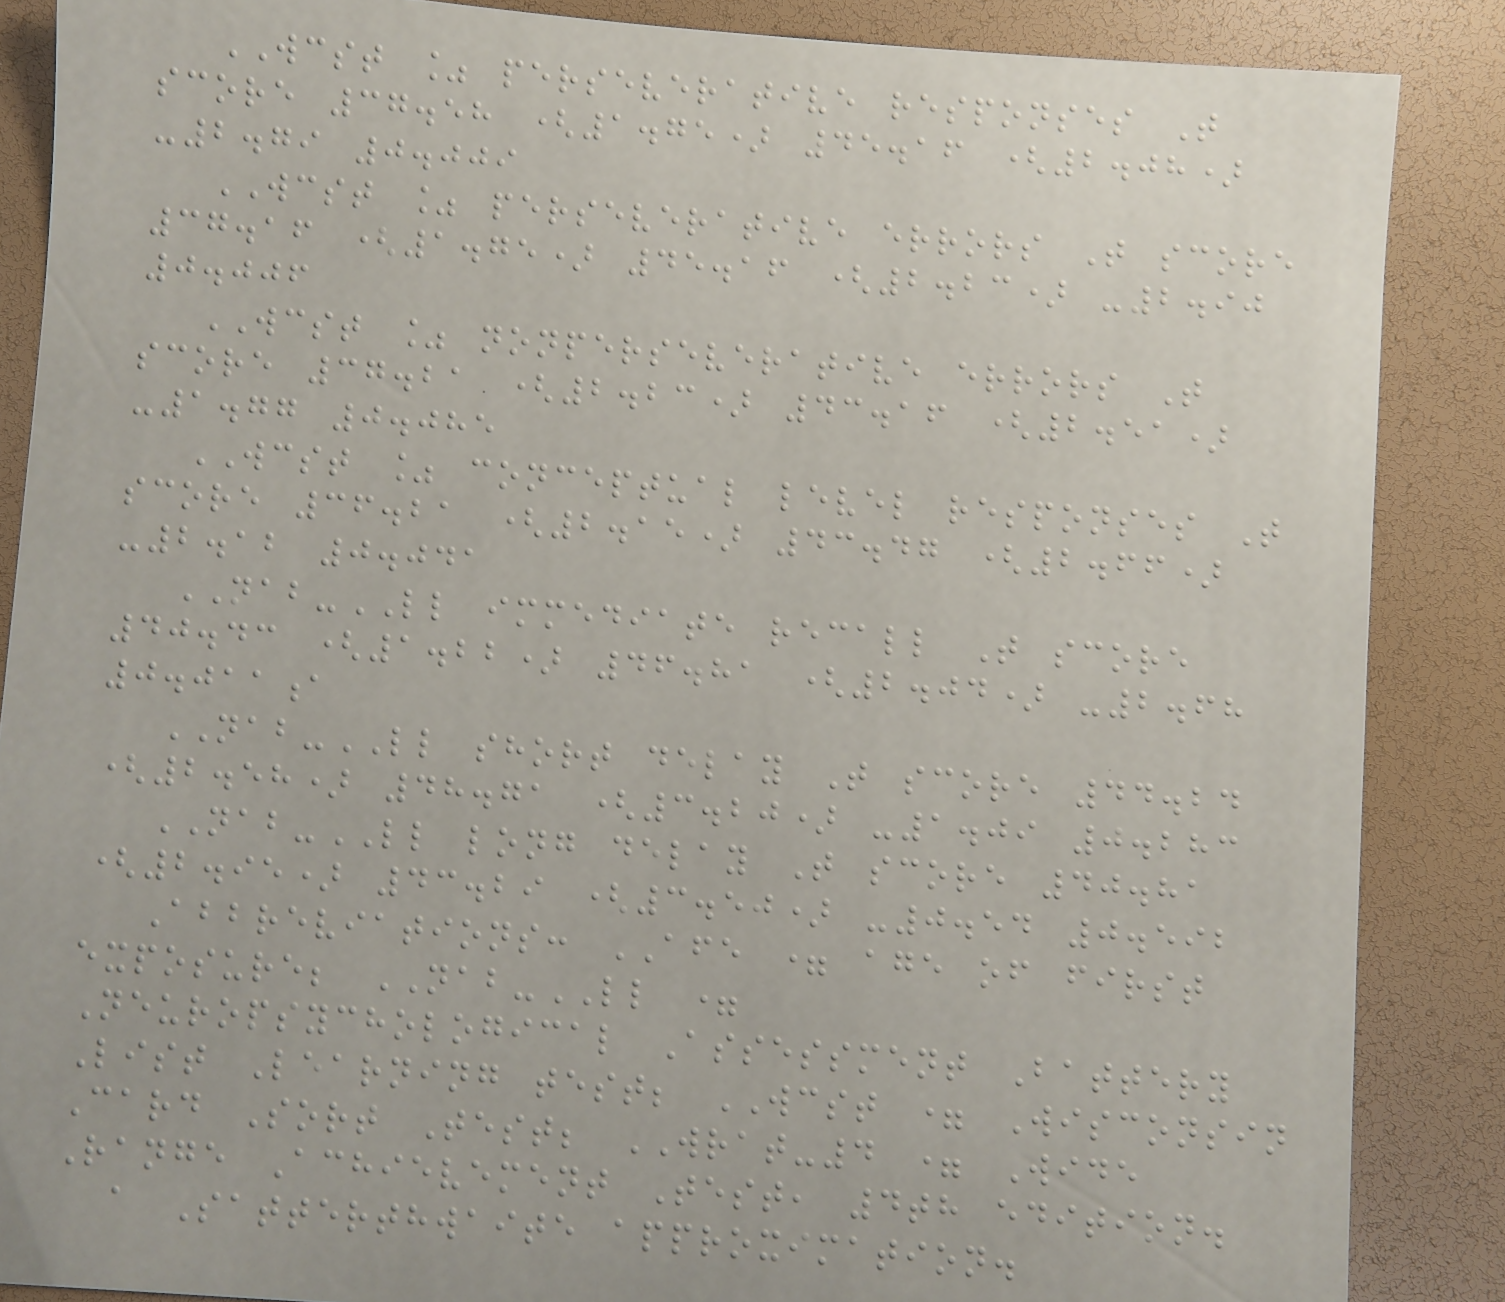WCST % perseverative responses T
score 37.58 (1.75) 45.16 (2.08)
-2.79 0.009
WCST % perseverative errors T score
37.16 (1.75) 45.16 (2.23) -2.90
0.006
WCST % nonperseverative errors T
score 37.21 (2.23) 43.16 (2.51)
-1.77 0.085
WCST % conceptual level responses T
score 36.21 (2.15) 43.47 (2.66)
-2.12 0.041
NAB-LL immediate recall T score
40.43 (1.22) 46.81 (2.04) -2.68
0.011a
NAB-LL short delay T score 44.24
(2.58) 48.71 (3.20) -1.09 0.283
NAB-LL long delay T score 40.81
(2.95) 43.29 (3.50) -0.54 0.592
Abbreviations: AFE = age of first
exposure; NAB-LL =
Neuropsychological Assessment Battery
List Learning test; WCST = Wisconsin
Card Sort Test; WRAT-4 = Wide
Range Achievement Test, 4th edition.
a Satterthwaite approximation.
